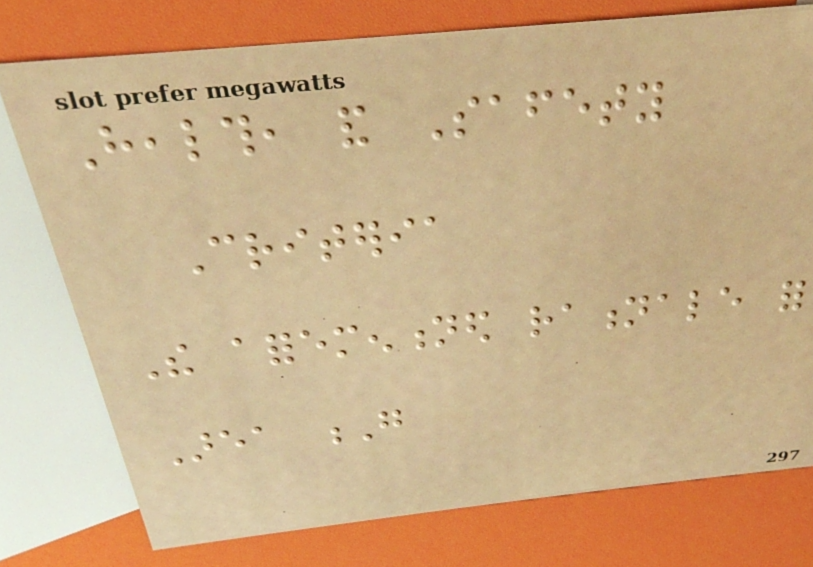Health, and Safety
Criteria
The aforementioned rationale for
Area G
